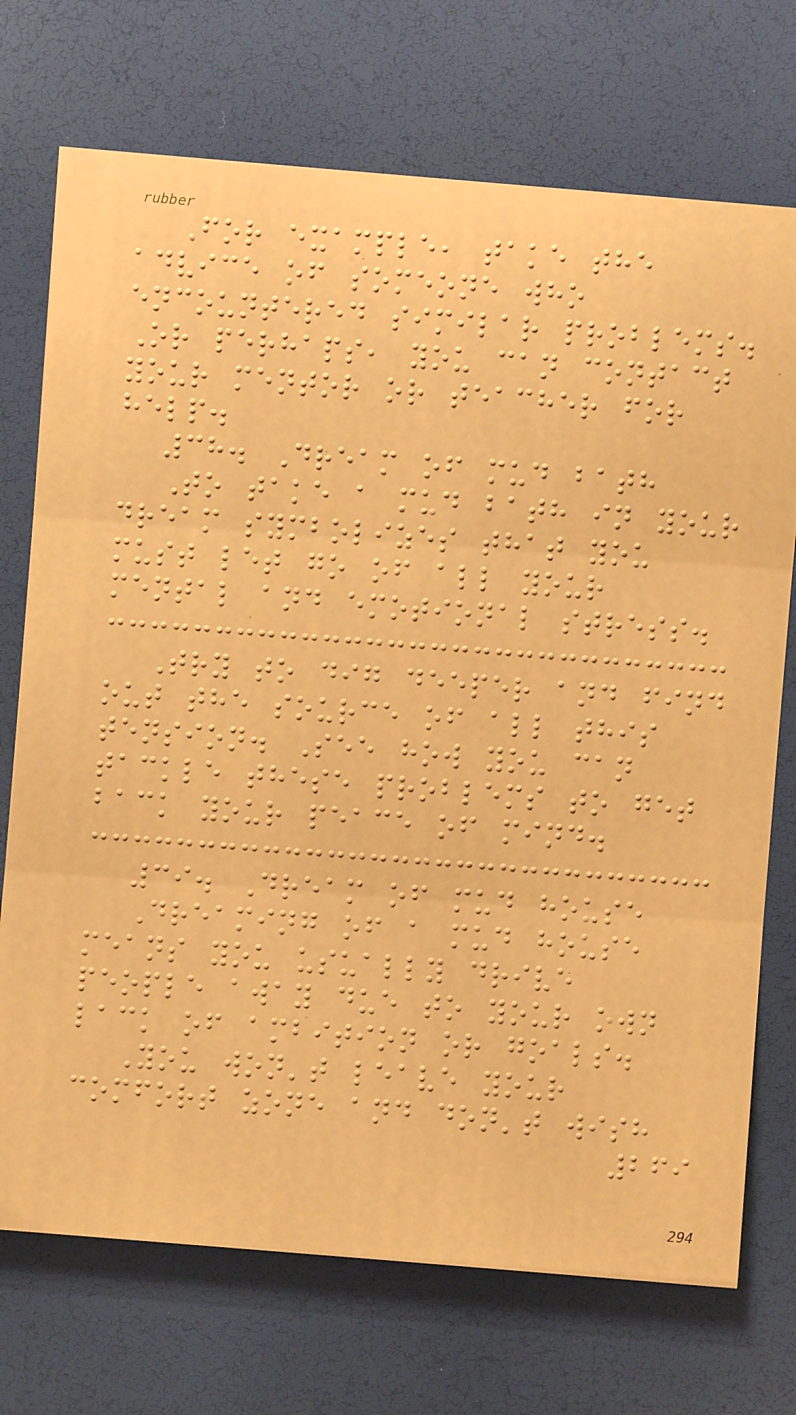For example, take the
advice of someone who
encountered similar problems.
Or perhaps, you can contact
your mentor or teacher for
help.
38. Dream of mud bath
To take a mud bath in your
dream symbolizes that you
must let go of all your
mental and emotional stress.
Try to dig deeper and find
out the source of all this
tension. See how you can
tackle these problems to get
back your peace of mind.
39. Dream of mud house
Dreaming of a mud house
means you usually drive
people away due to your own
lack of ambition or goals.
You won't leave your
comfort zone and don't wish
269
